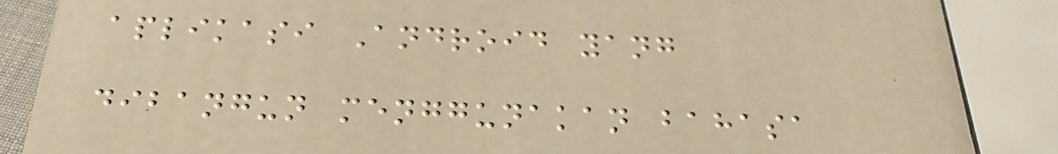aplikasi Android yang
dibangun menggunakan bahasa
